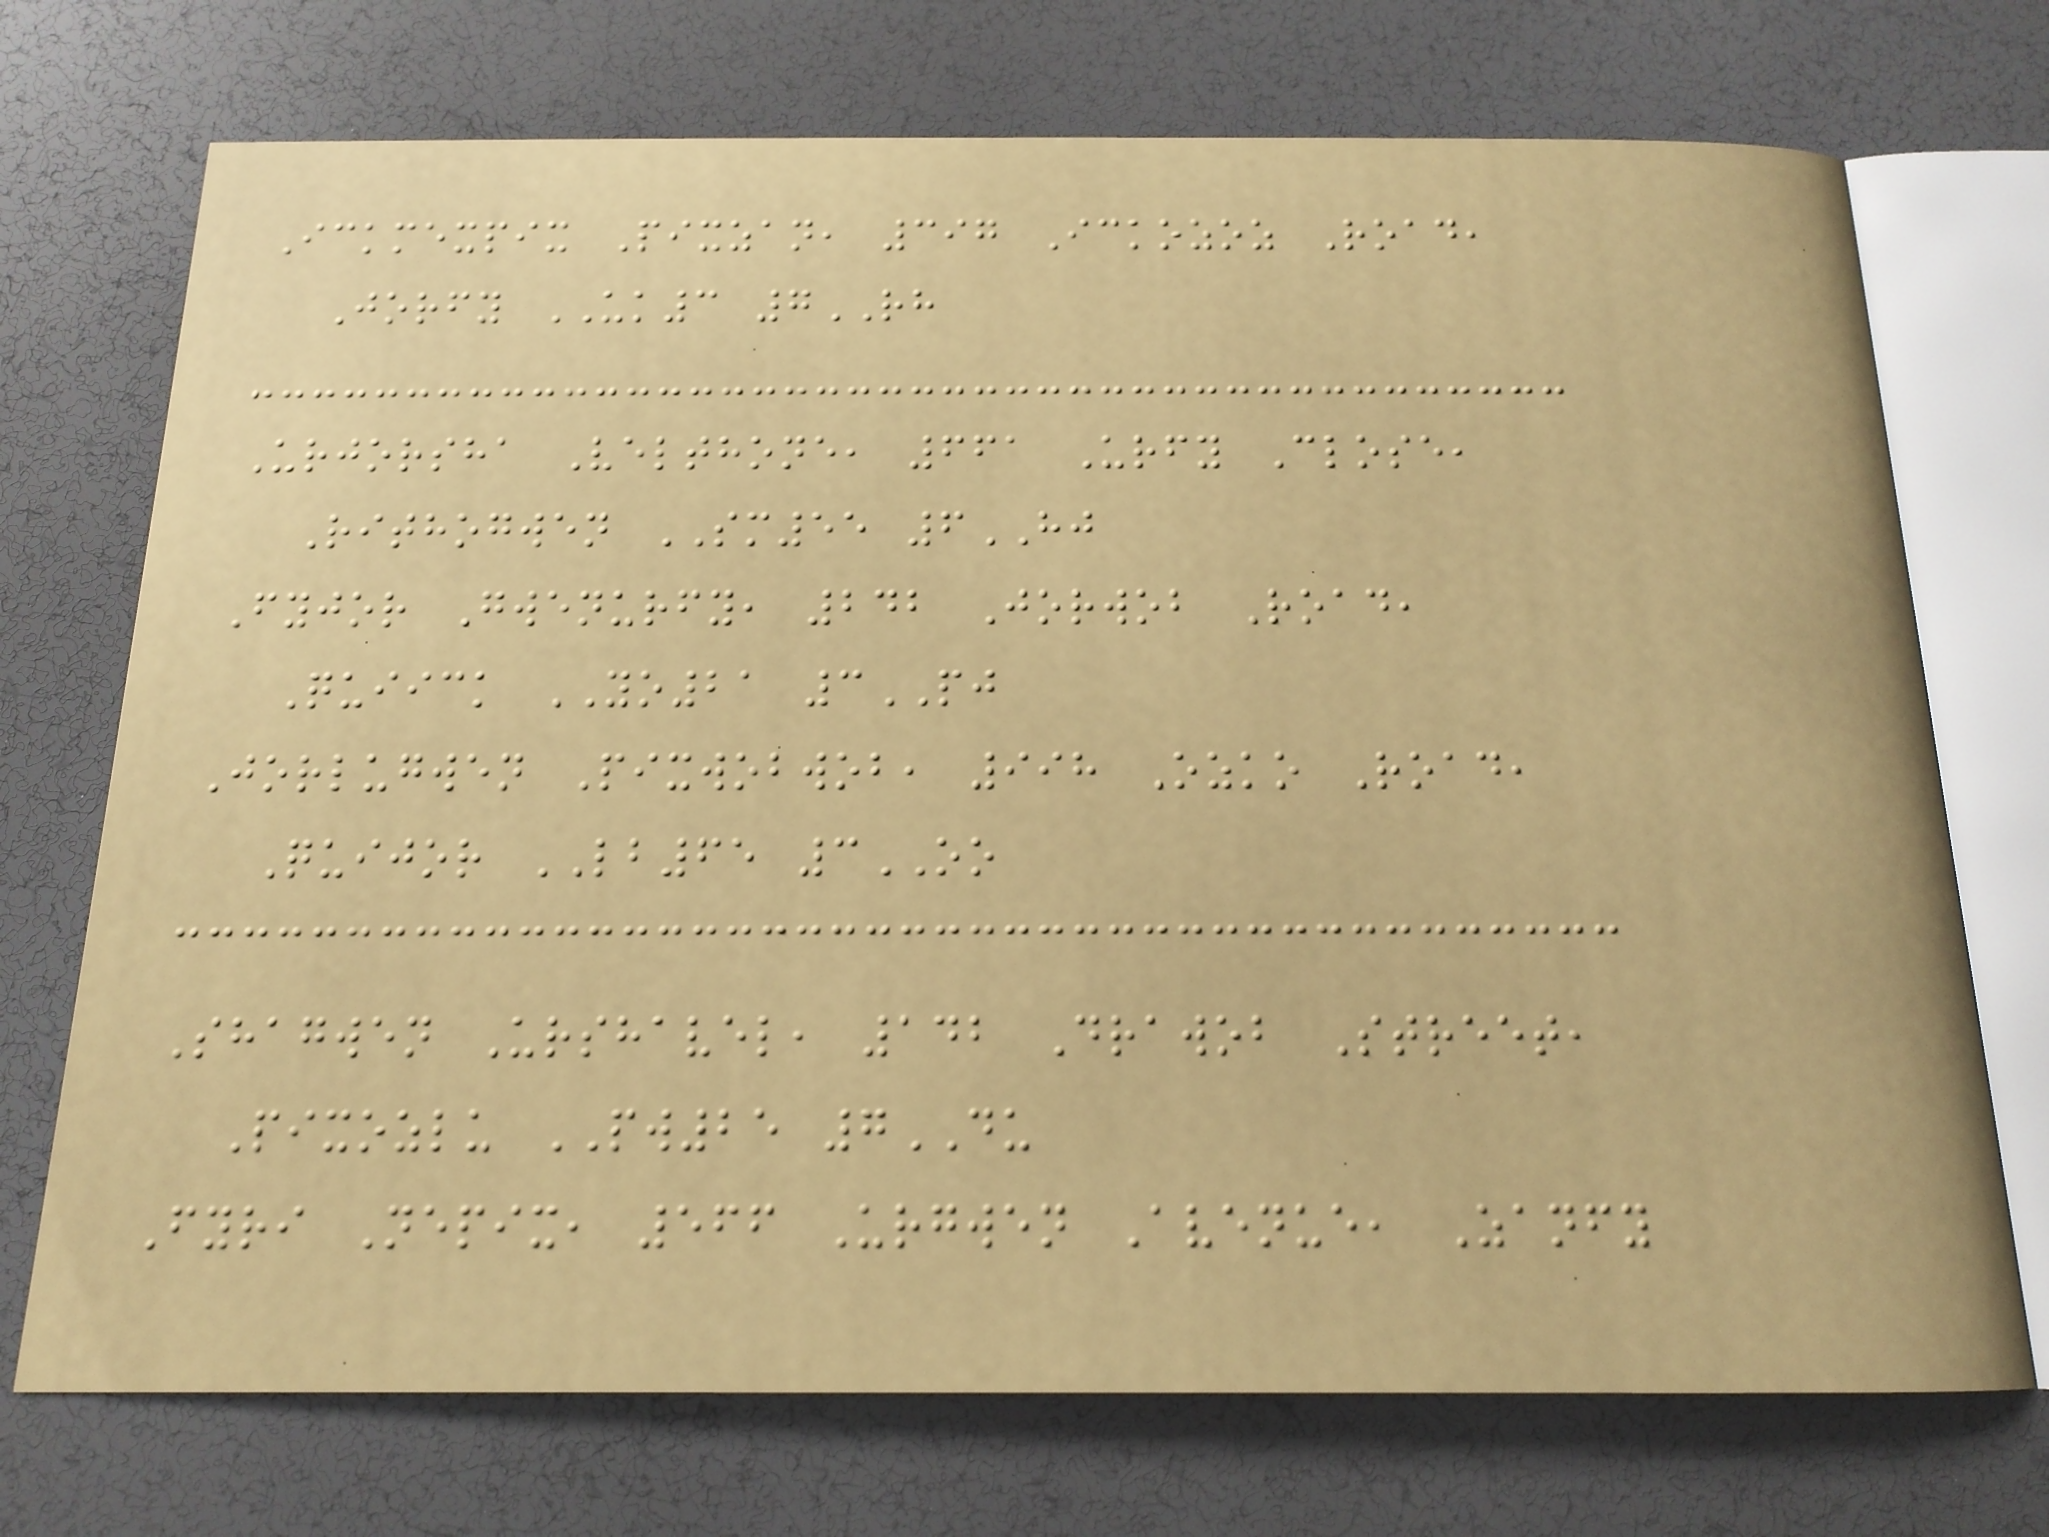Ickmexpix Pixzan, 397 Ickozoz Road,
Jorfy UK3 7RH
Urjorsha Velthone, 661 Urfy Close,
Rithogwen SM55 6HJ
Fyjor Gwenurfy, 242 Jorwob Road,
Quiick YO21 3PJ
Jorlugwen Pixwobwob, 998 Ozko Road,
Quijor LB65 3OO
Shagwen Urshavel, 142 Drawob Street,
Pixozlu PW25 7DU
Fyri Nepix, 566 Urgwen Avenue, Zanfy
